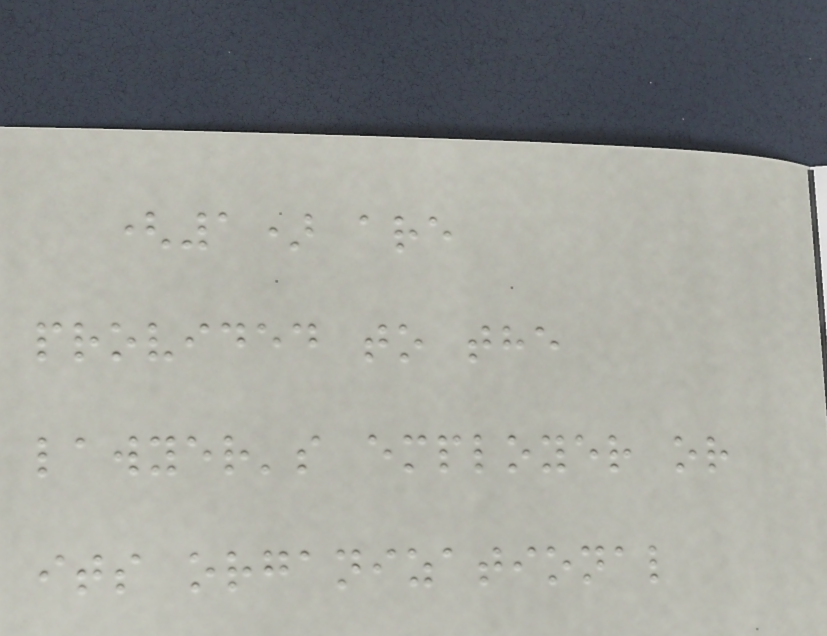(1) are
provided to the
lawyer's employer or
its organizational
